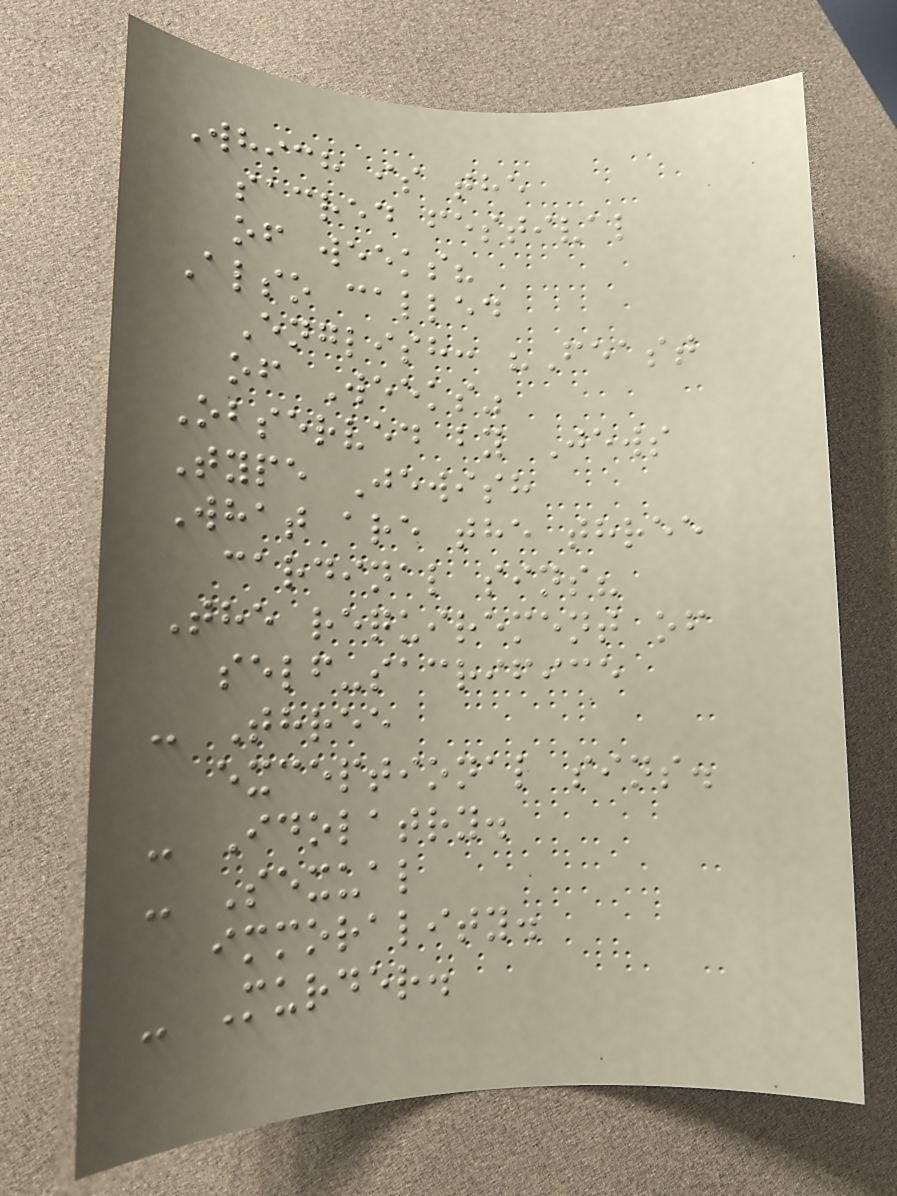Which is the
sacred festival
of weeks?
Also called
English: "Feast
of Weeks"
Observed by Jews
Type Jewish
What are the three
cardinal sins?
The requirement of
self-sacrifice
- Three
exceptional sins.
- Idolatry.
- Sexual
immorality.
- Murder.
